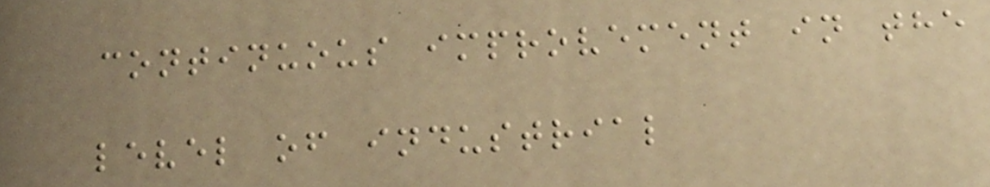continuous improvement in the
level of industrial
